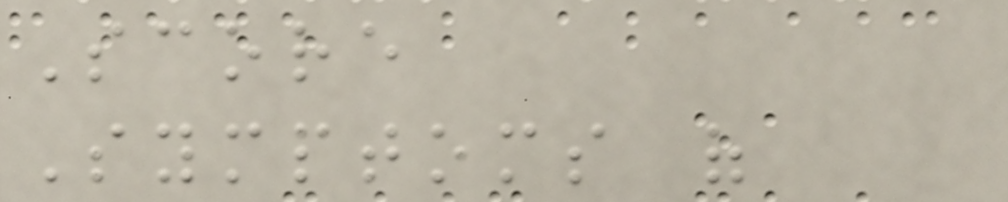Score
Symptoms of
